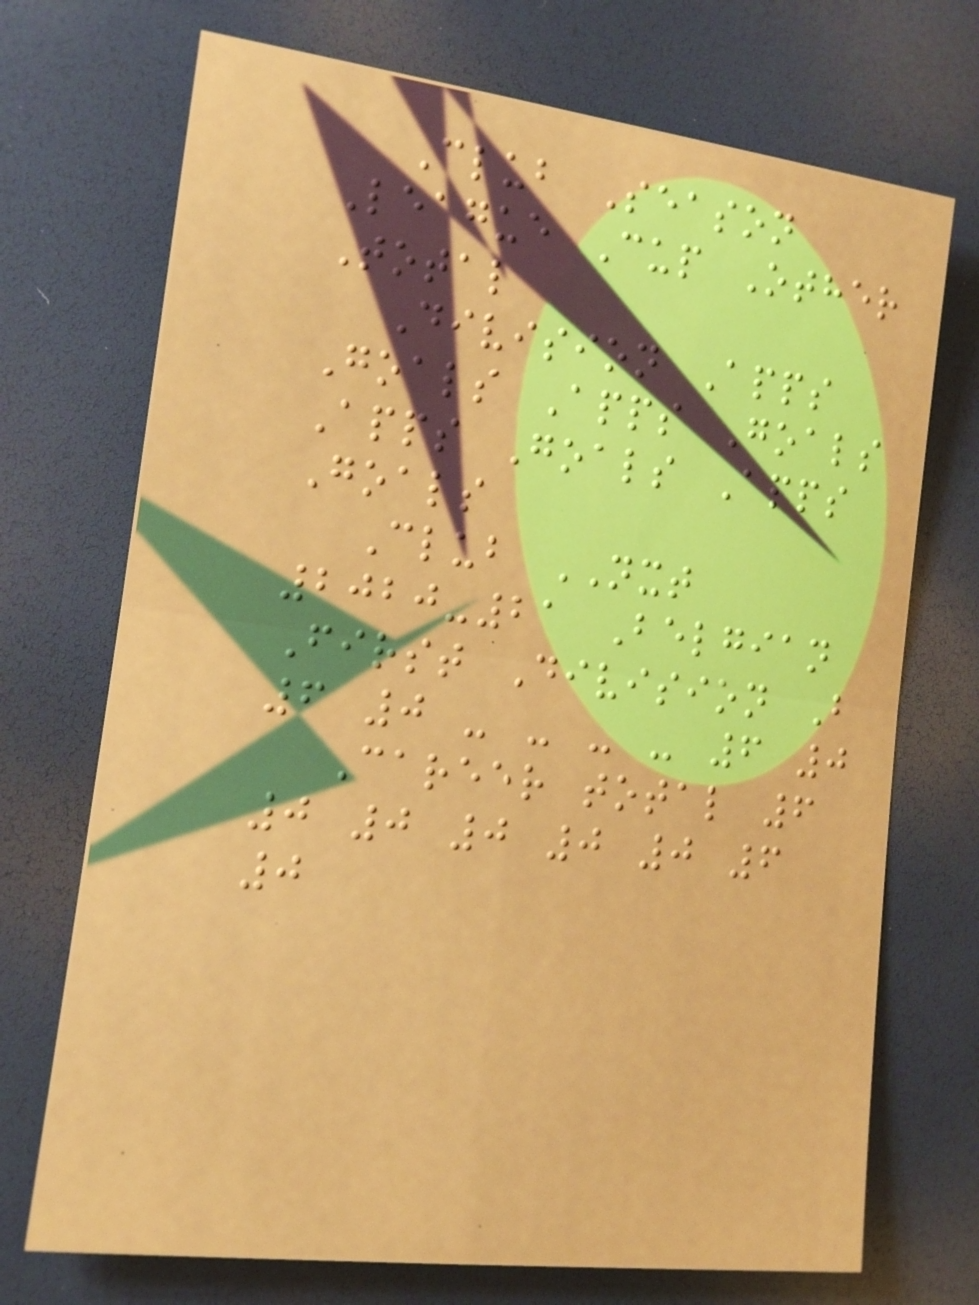Club Season
League Cup Other
Total
Division Apps
Goals Apps Goals
Apps Goals Apps
Goals
Club NXT
2020-21 Belgian
First Division B
6 0 - - - - 6 0
Career total 6
0 0 0 0 0 6
0
